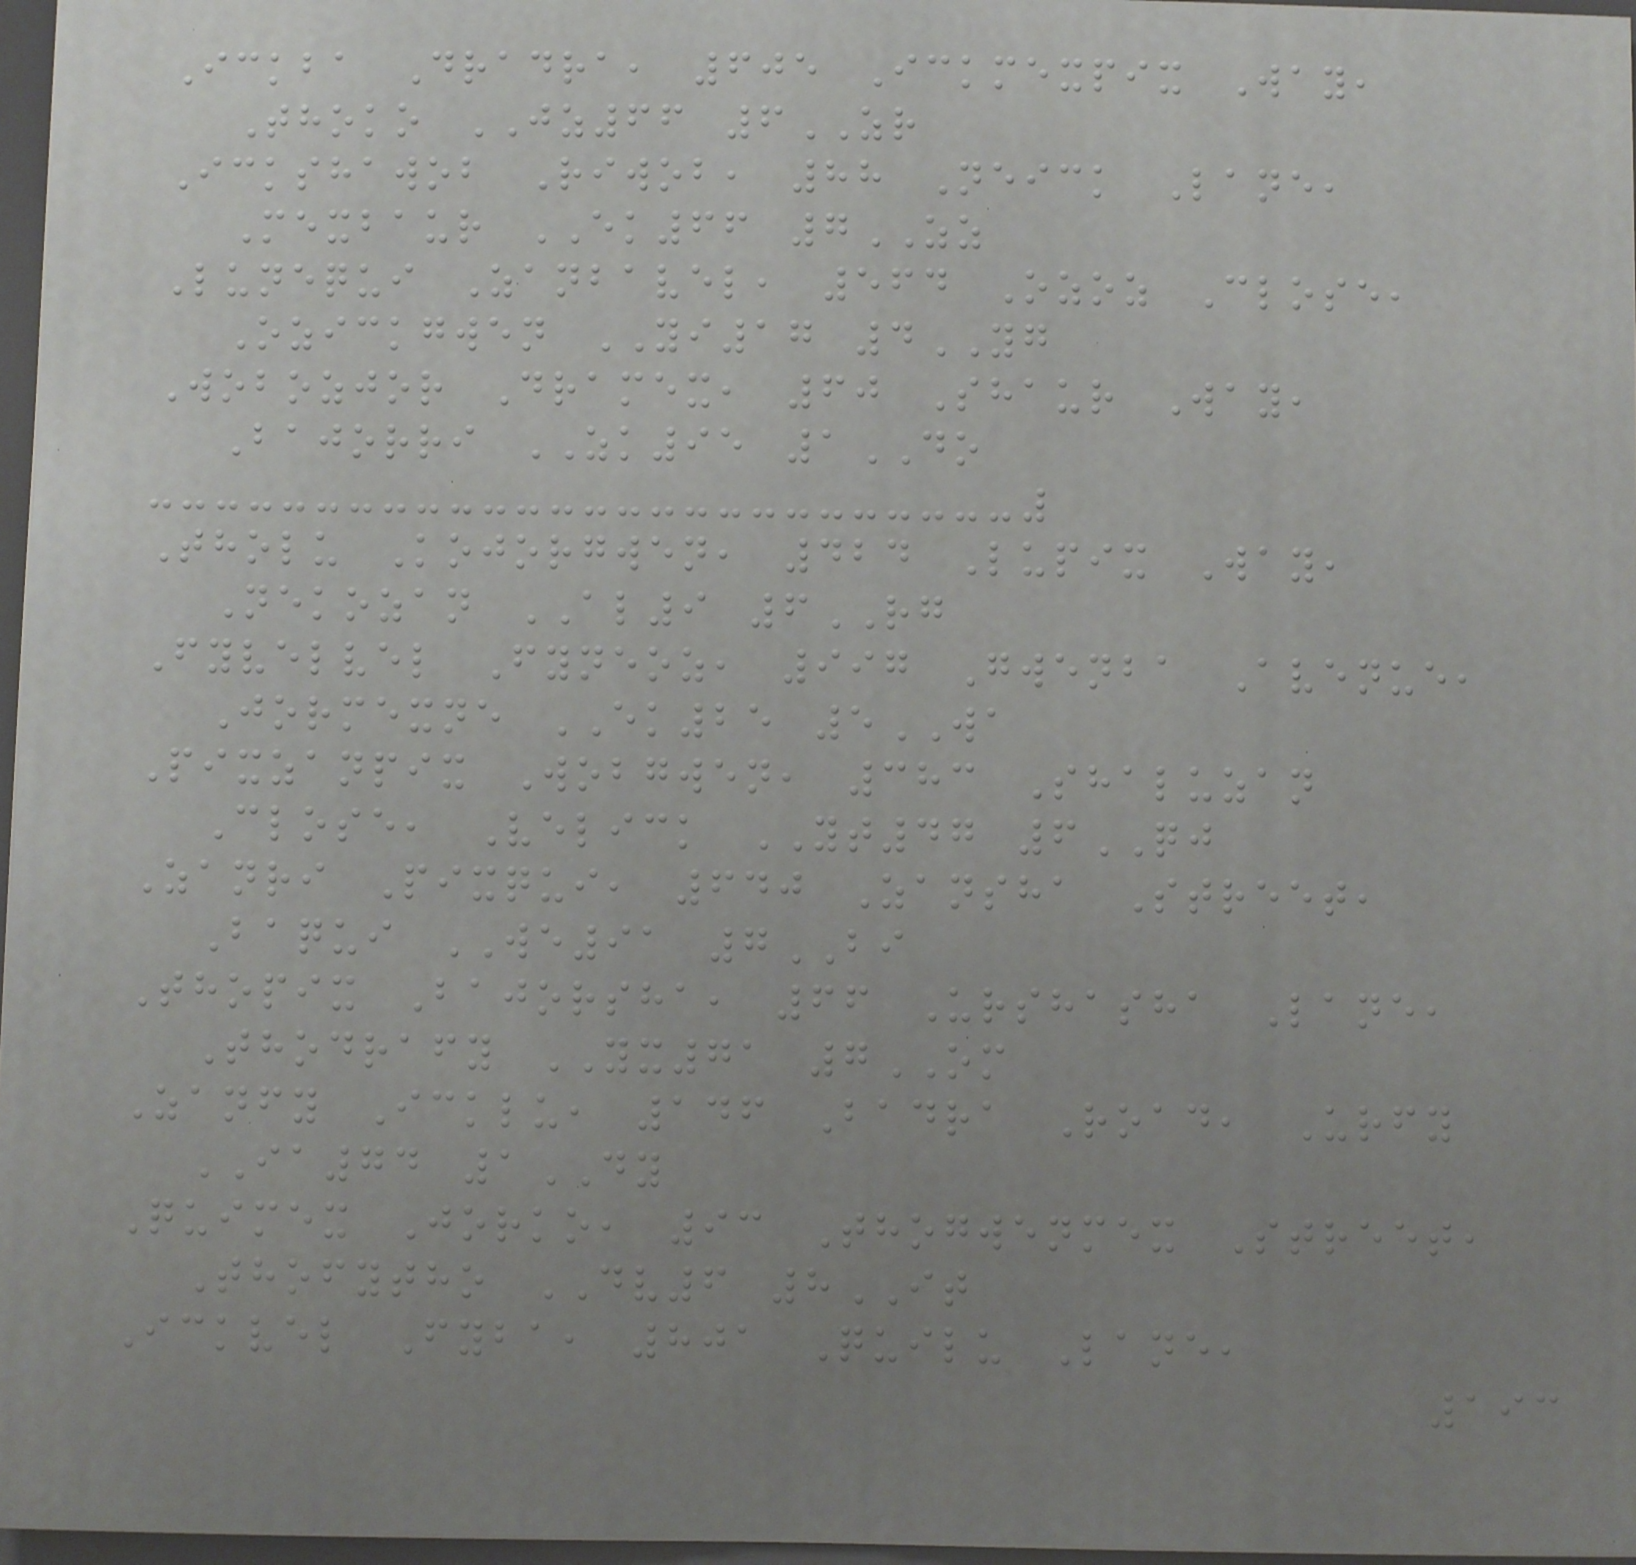Ickba Dradra, 605 Ickmexpix Way,
Thoko JZ66 6ZR
Ickshawob Riwob, 88 Neick Lane,
Mexbaur EK66 7ZZ
Lunequi Zanbavel, 564 Ozoz Close,
Ozickgwen YI17 4YG
Wobozjor Dramex, 60 Shaur Way,
Bajorri ZK95 1DO
Tholu Kojorgwen, 424 Lupix Way,
Nekozan AL9 6RG
Fyvelvel Fyneoz, 997 Gwenba Avenue,
Jormexne EK25 5WA
Pixzanpix Wobgwen, 383 Shaluzan
Close, Velick YT47 6QJ
Zanri Pixqui, 640 Zansha Street,
Baqui WE91 7BI
Thopix Bajorsha, 66 Urshasha Lane,
Thodrafy YX71 7OM
Zanfy Icklu, 146 Badra Road, Urfy
IA74 1DY
Quimex Jorko, 93 Thogwenmex Street,
Thofytho DV6 8IT
Ickvel Fyba, 801 Quilu Lane,
193
